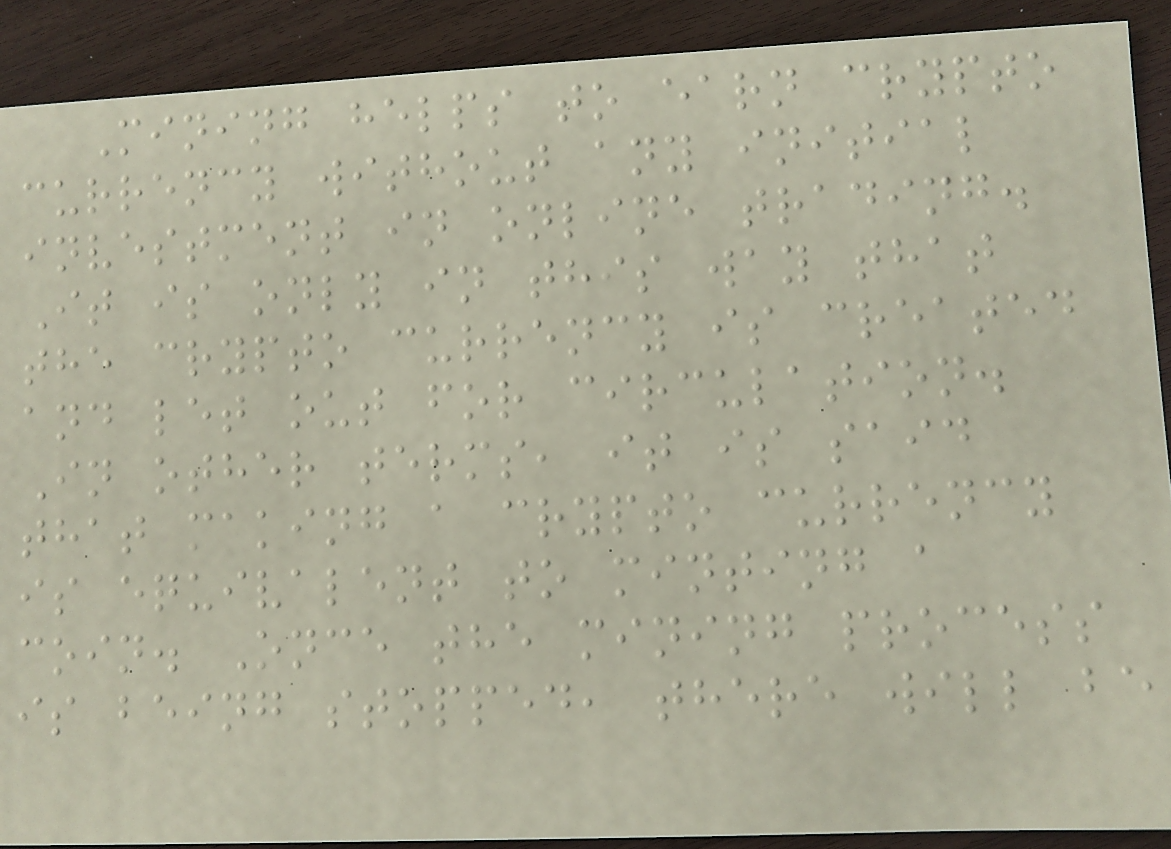Mining helps to earn crypto
currency without any initial
investment in online trading.
It is only in this way that
the crypto currency is created
and let out for circulation.
In other terms, it is said
that making a crypto currency
is equivalent to minting a
coin. Once the mining process
is being stopped, there will be
